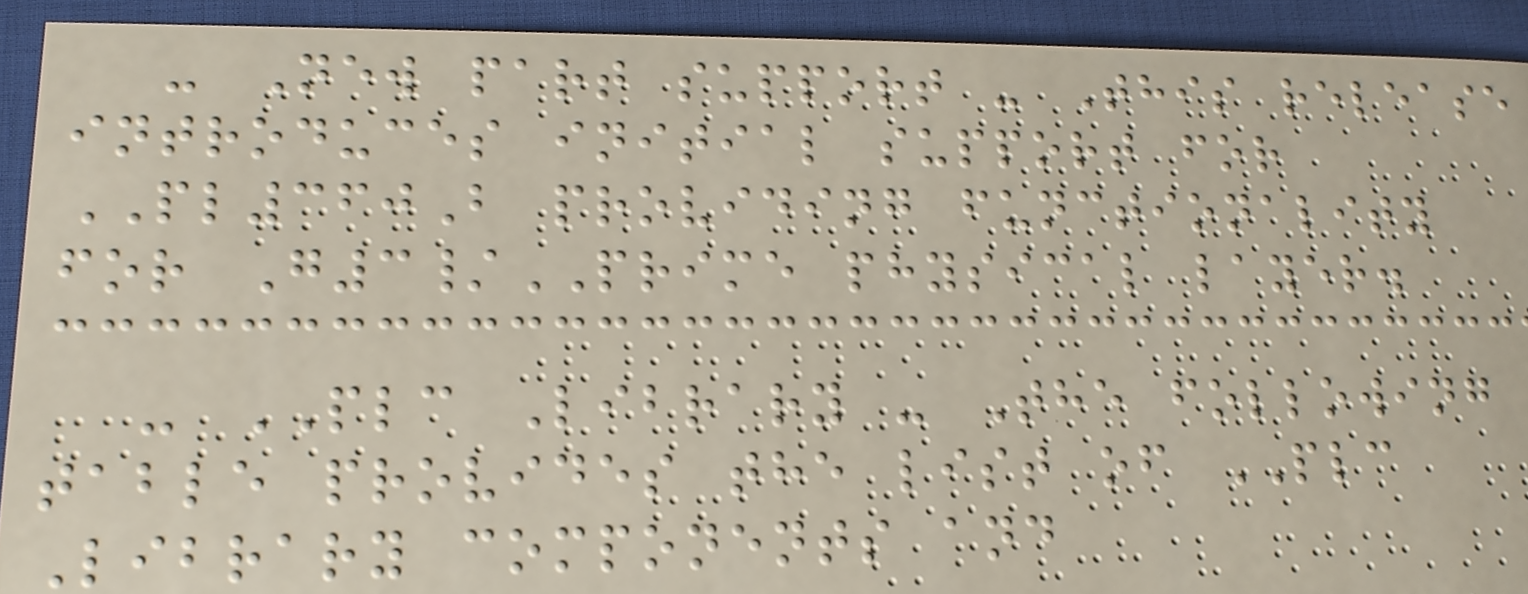- New part support - This release
introduces initial support for
PL360B providing functionality
for G3/PRIME physical layer.
- PLC Library - The following
table provides the list of PLC
Library components and
